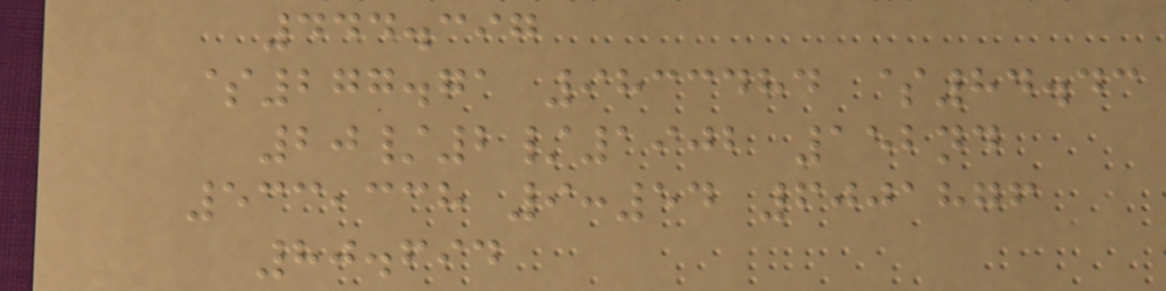444.397
$277.71 9833484 $84.43
20/2/1902 152nd
533,338 9:54 6001876
80.694
